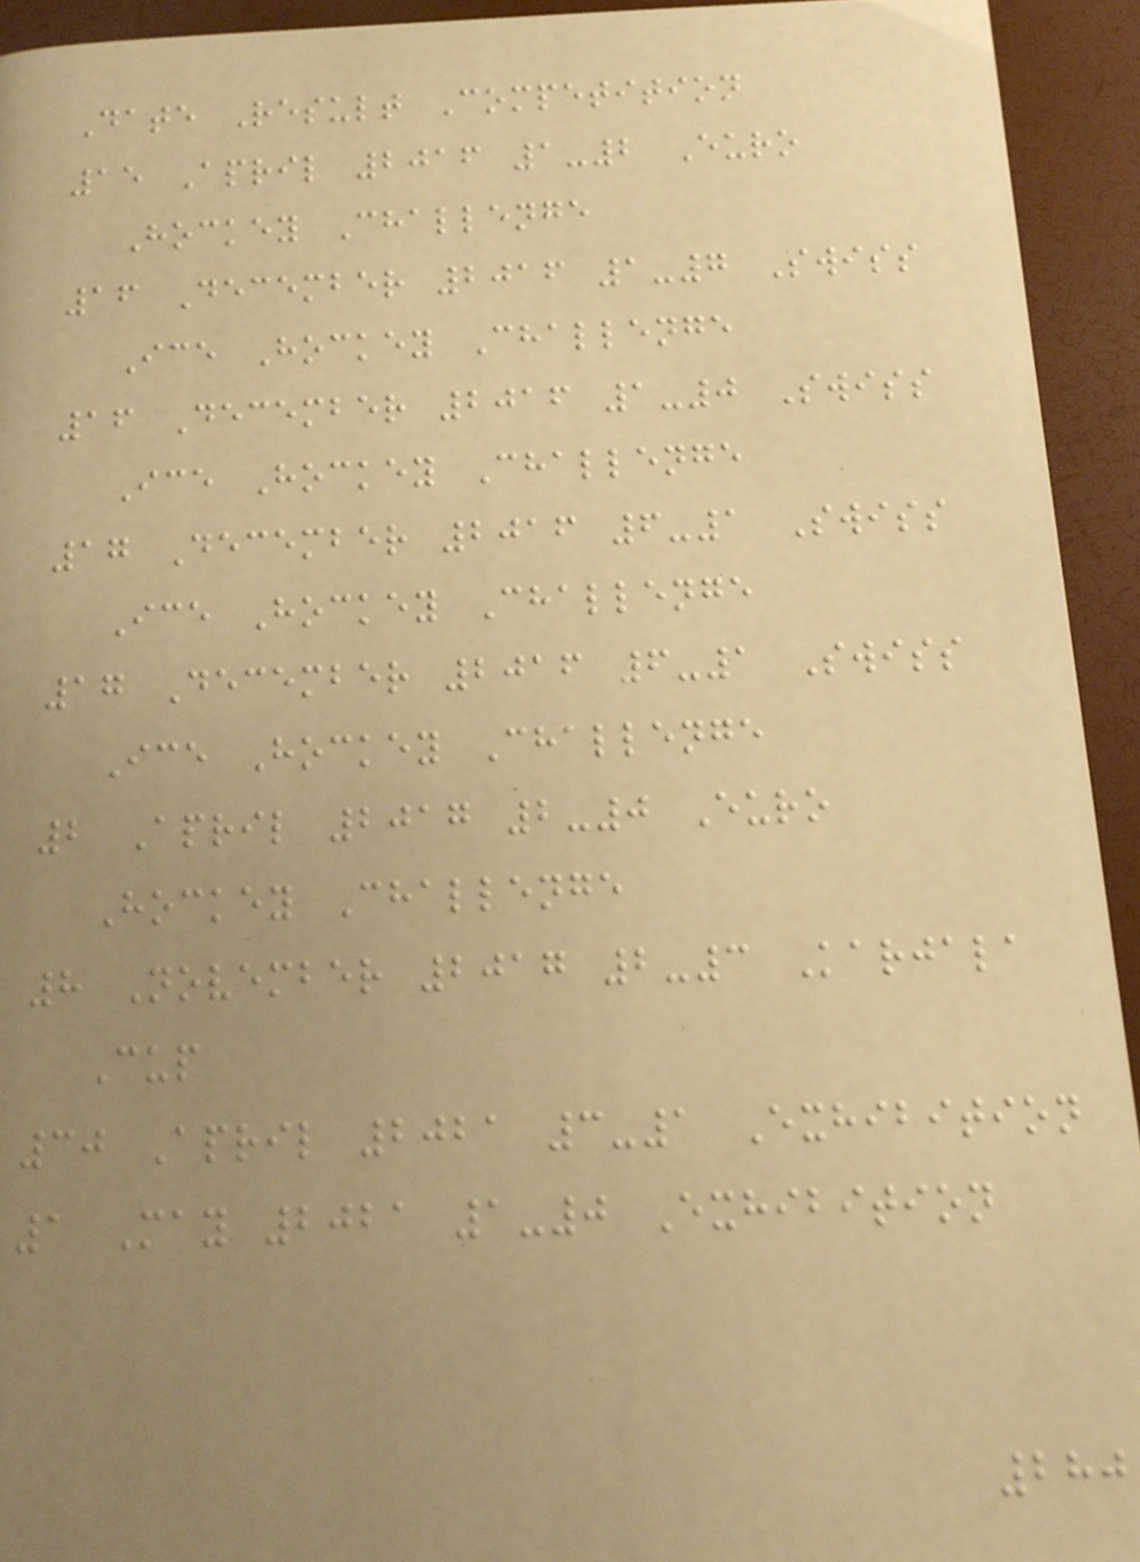Date Result Competition
15 April 2016 1-2 Euro
Hockey Challenge
16 December 2016 1-7 Swiss
Ice Hockey Challenge
16 December 2016 1-0 Swiss
Ice Hockey Challenge
17 December 2016 6-1 Swiss
Ice Hockey Challenge
17 December 2016 6-1 Swiss
Ice Hockey Challenge
2 April 2017 2-0 Euro
Hockey Challenge
8 November 2017 2-3 Karjala
Cup
30 April 2021 3-1 Exhibition
1 May 2021 1-0 Exhibition
280
